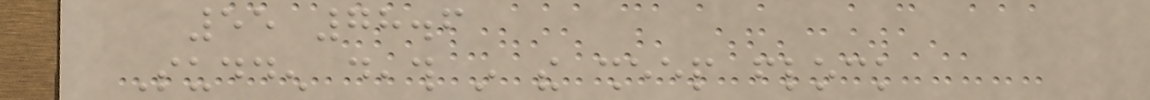55 78.6
Sudden death in the sheep flock
